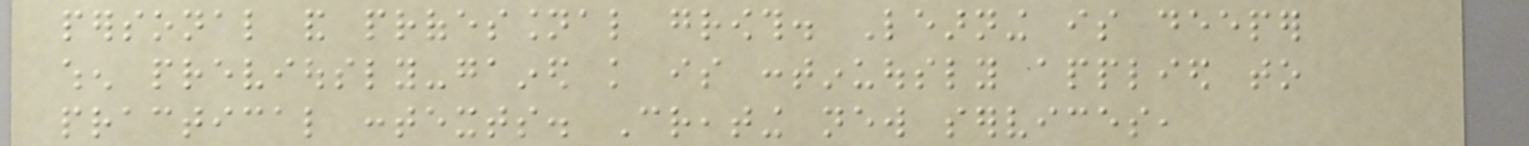personal and professional growth. Learning is deeper
when previously-gained knowledge is continuously applied to
practical contexts. Creating new services,
